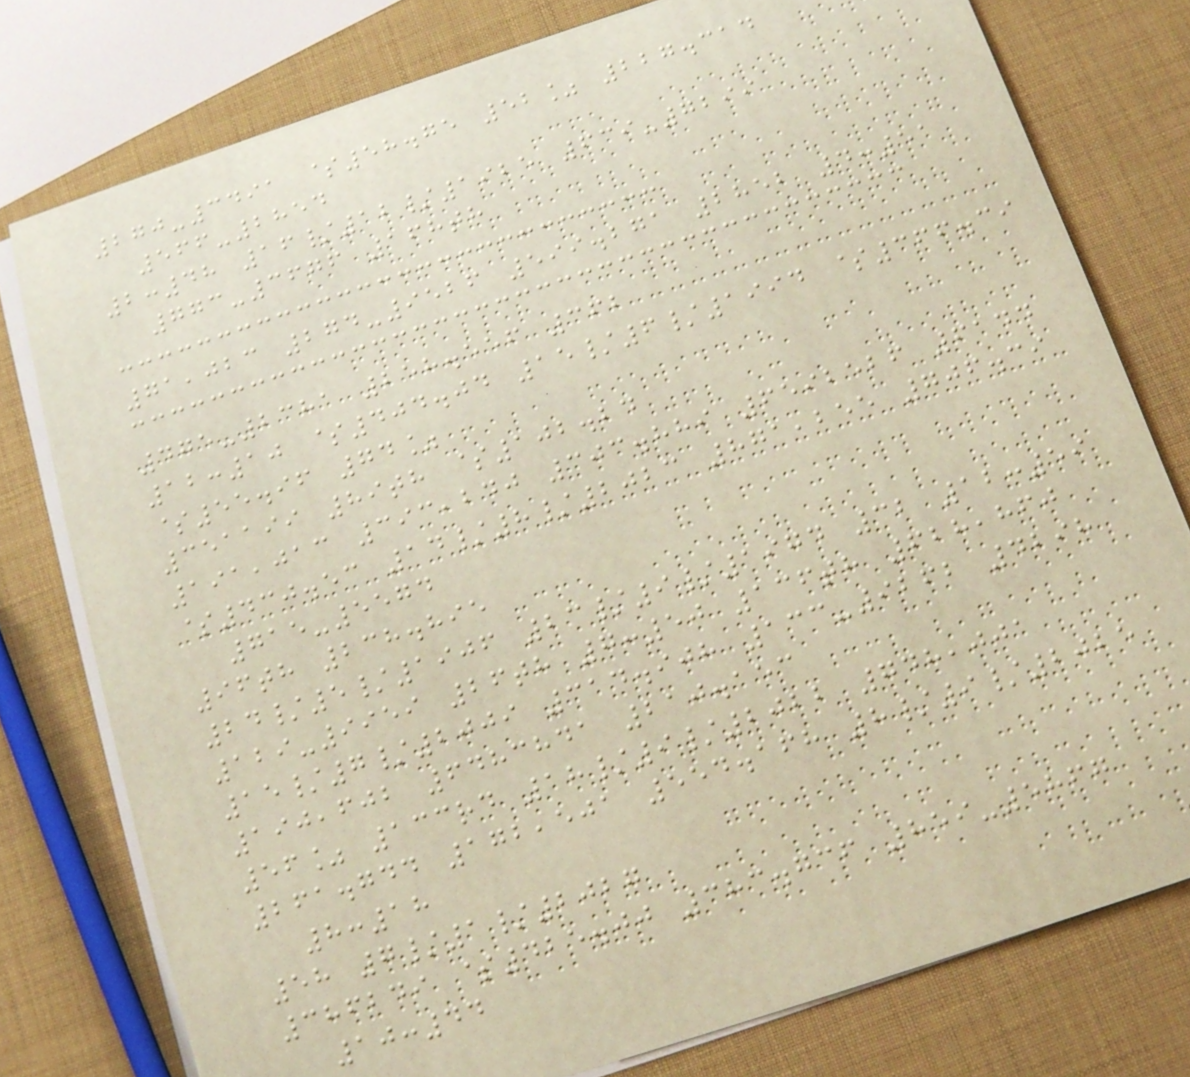270-3491 $58.75 52% 227.314
566-2854
2:48 16/12/1925 639-7299
773-3676 168th
71,023 274-9526 599.271 2852 4:51
475-2381 258.556 362
12:10 $404.04 15/6/1994 $366.39
$55.96 74%
351199 89th $102.24
191,013 393,240 303.889 6592526 6144
$430.53 14/8/2023 871,255 706.39
715-5574
96th 238.895
24/5/1906 23/9/1974 32 12:59
129-9959 26th 7:50 136th 628,860
15/7/2009 314.908 133-9262 4298
190,602 6483841 210.153
56% 133rd 18/9/2022 748,001
261.744 172,501 554.168 8/9/2025
8:18
58 7/1/2027
386249 $425.00 383.736 859-5867
10:44
